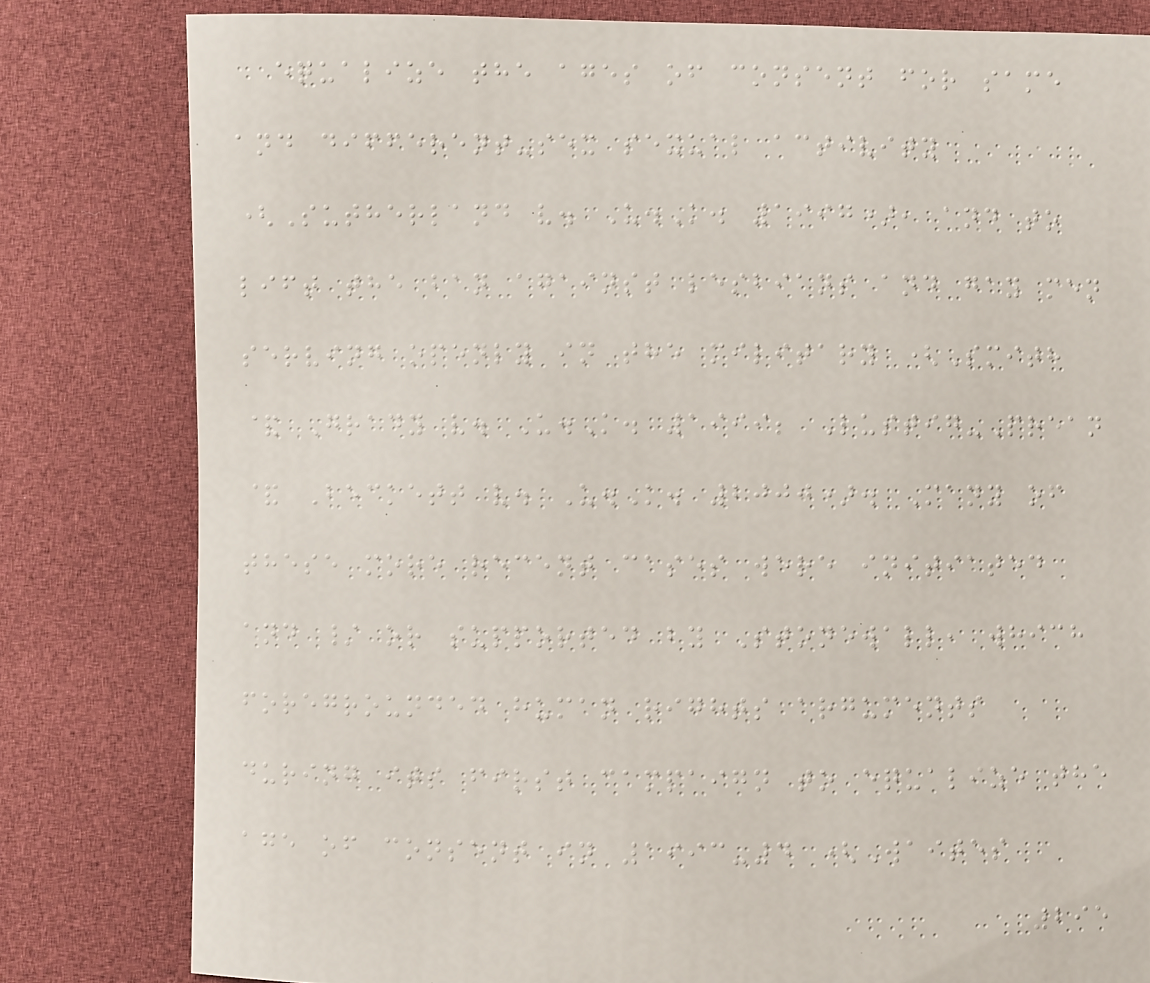equalize the ages of consent for same
and different-sex sexual activity
(Sutherland v. U.K. 1997), and to
lift the ban against lesbians and gay men
serving openly in the military (Smith
& Grady v. U.K. 1999; Lustig-Prean
& Beckett v. U.K. 2000). Many of
these more recent cases were initiated
and / or supported by Stonewall, which
foregrounded human rights arguments
during its first campaign to equalize the
age of consent in 1993-4 (Waites
295
